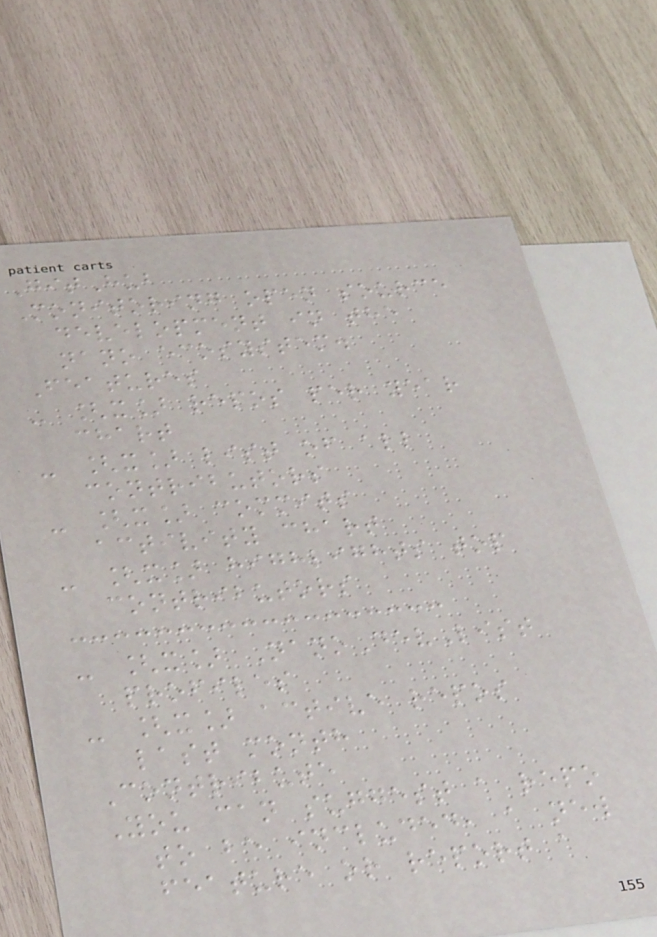GitHub
Monitoring open source
development in the
nano ecosystem.
Features
- [x] repos per year
chart
- [x] list of all
contributors
- [x] commits
activity chart
- [x] highlights top
contributors
- [x] NanoDevList
profiles
- [x] active repos
last month
Contribute
You can suggest a repo
to be included, a new
feature or report a
